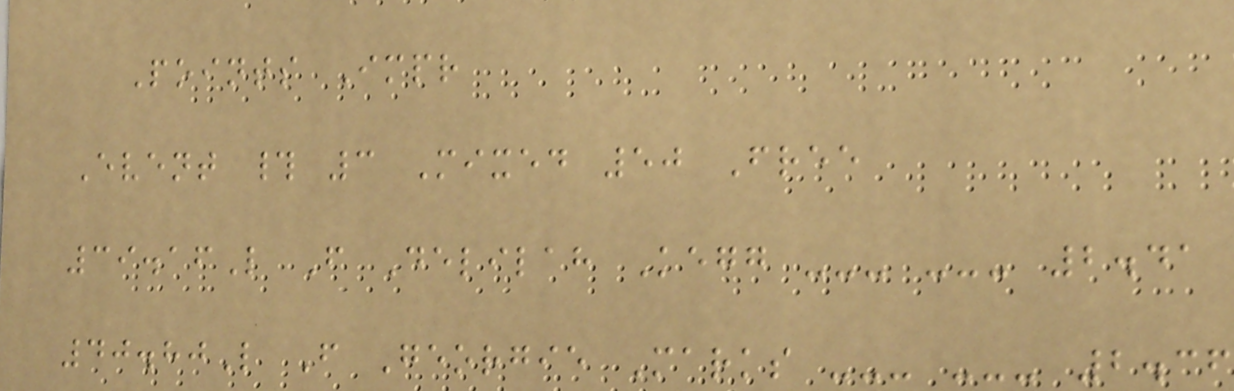Points Impr
Event # 3 Mixed 50 Free
39.16L F Delilah Kegg --- --- 2.41
40.80L F Georgie Marks --- --- 2.36
